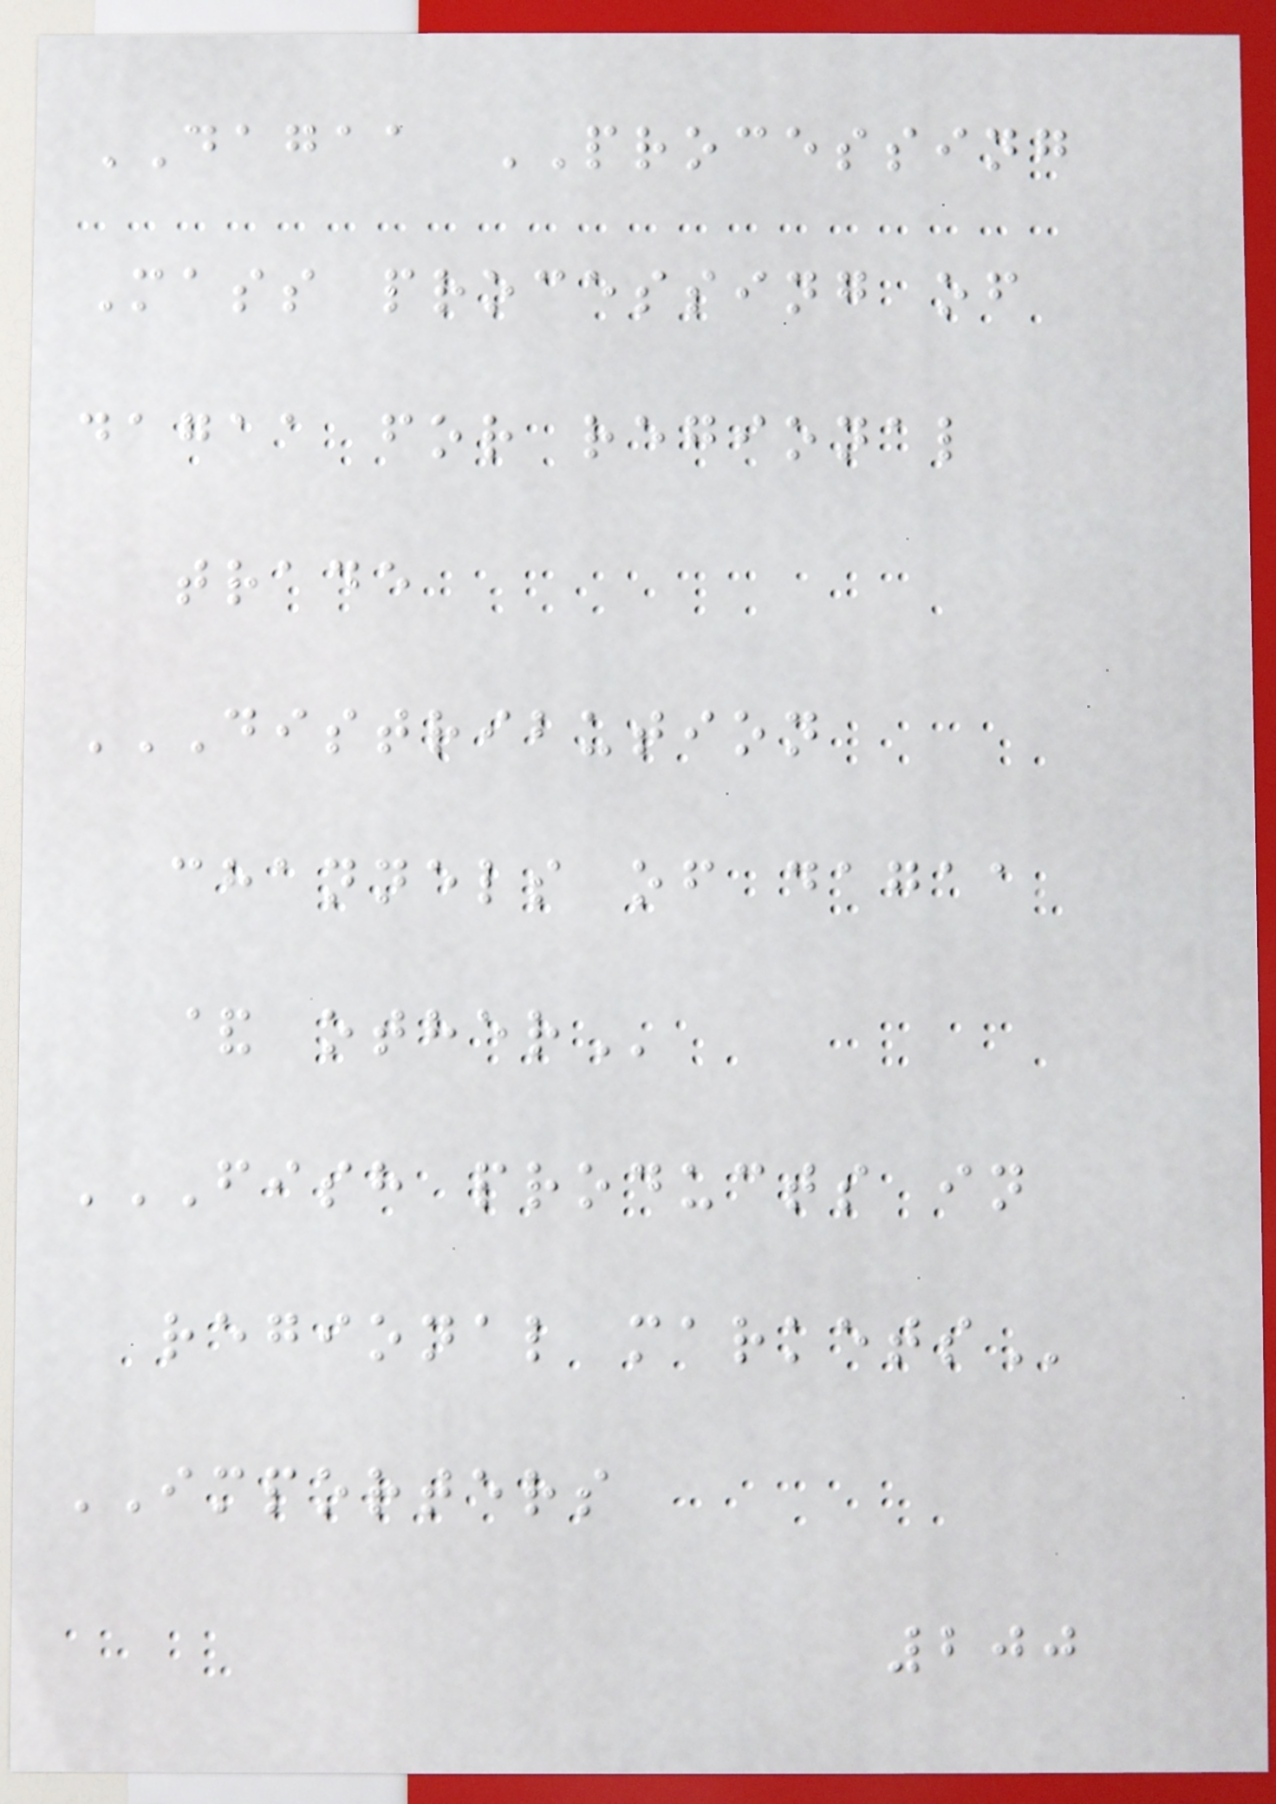DAGAA PROCESSING
Mass processing of
dagaa for regional
trade
DISTRIBUTION
CHANNELS OF DAGAA
& OTHER
FISH PRODUCTS IN
REGIONAL MARKETS
IMPORTERS
200
